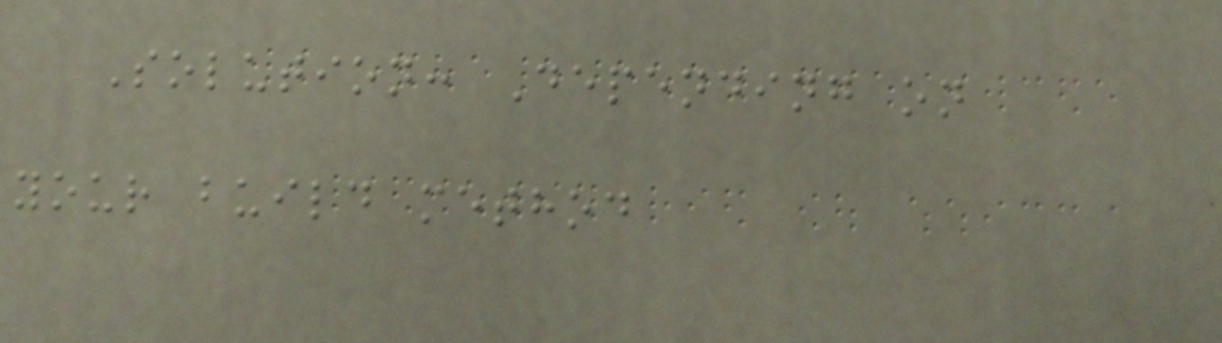Solution: Depending on
your build method
